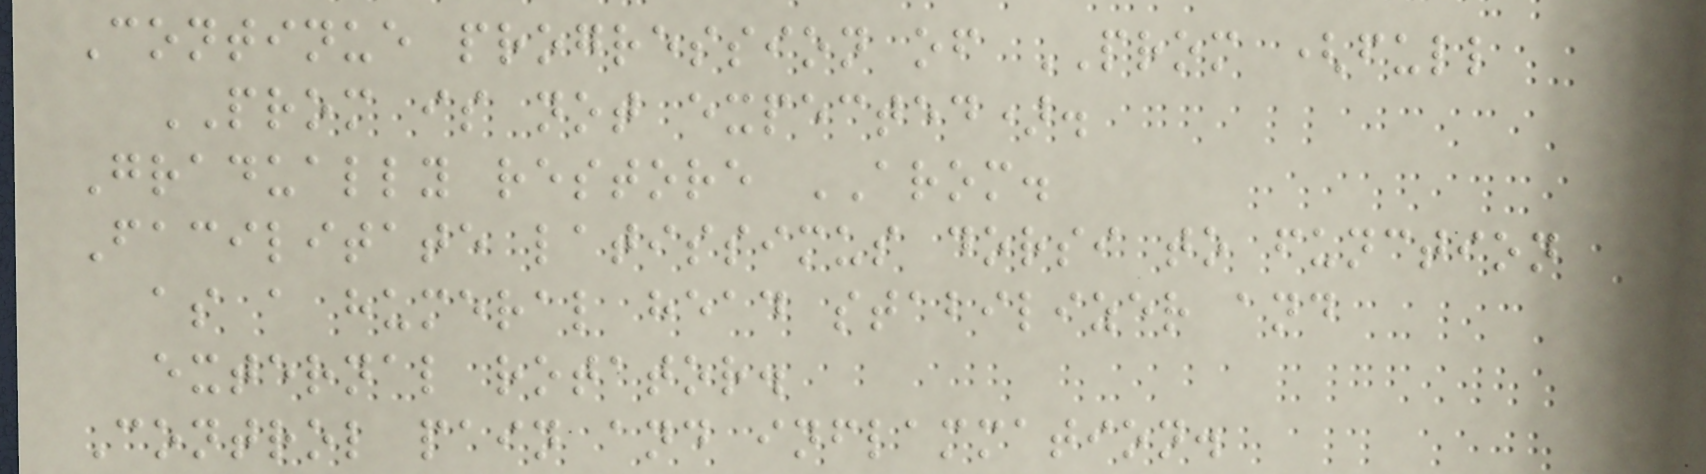Continue progression of PROM (full
PROM is not expected).
Gradually restore AROM.
Facilitate latissimus dorsi to function
as a humeral head stabilizer and
external rotator.
Control pain and inflammation.
